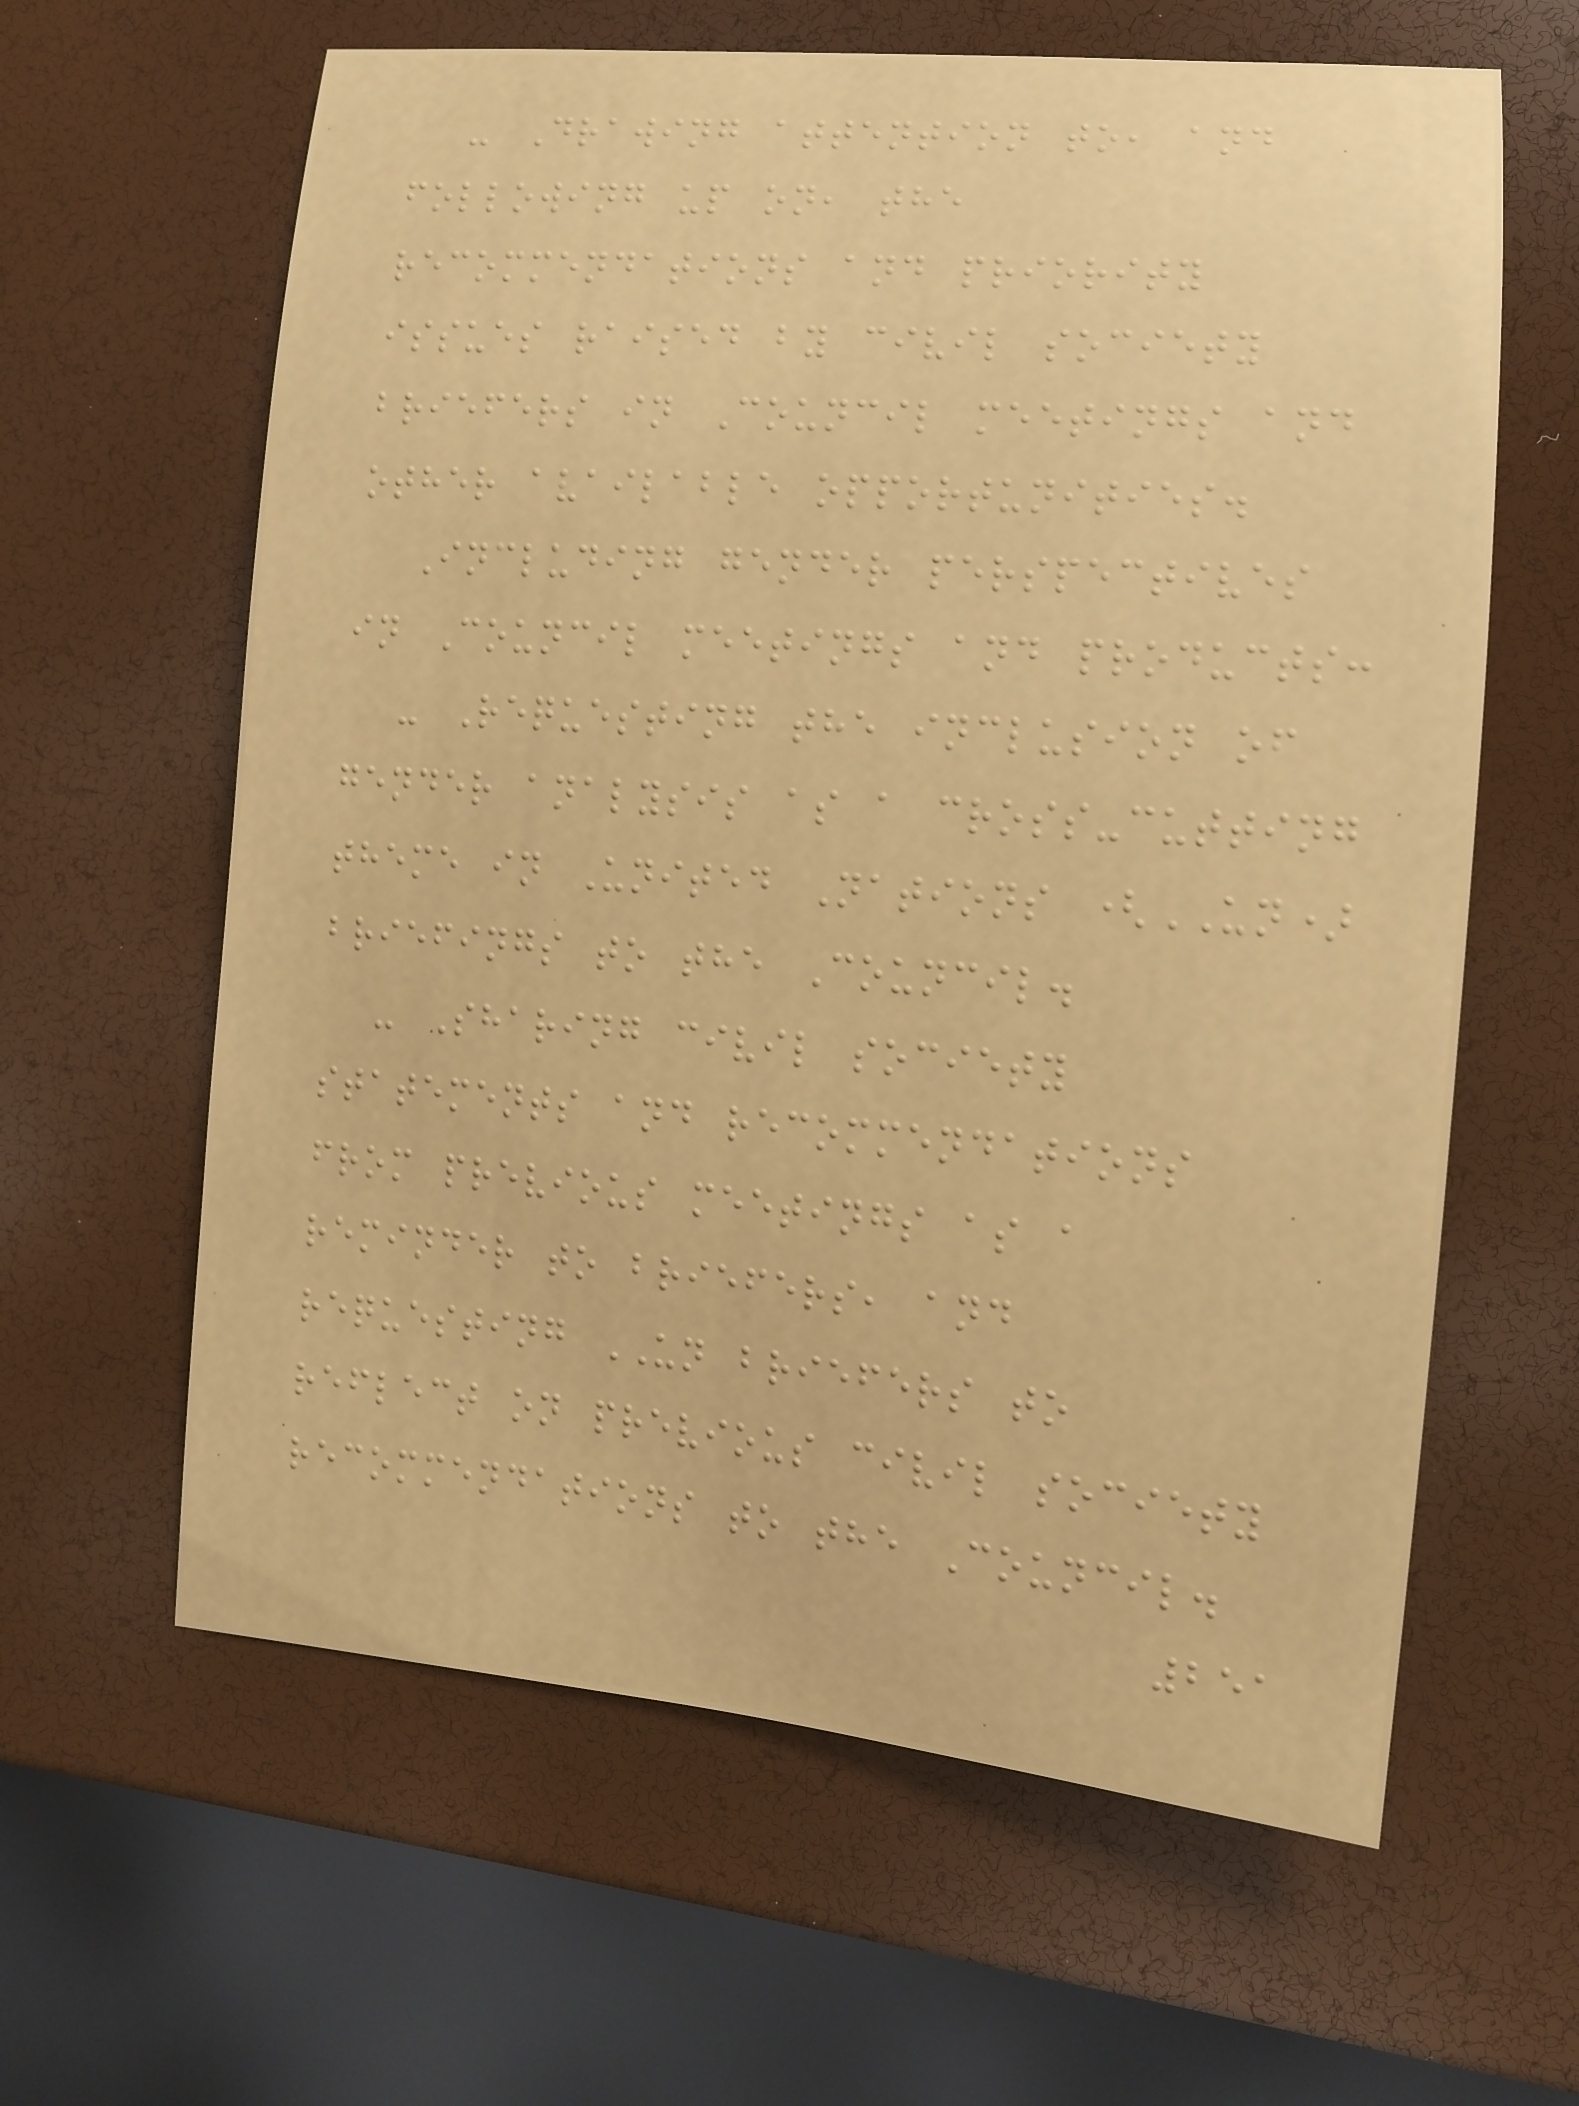- Drawing attention to, and
following up on, the
recommendations and priority
issues raised by civil society
briefers in Council meetings and
other available opportunities.
Including gender perspectives
in Council meetings and products:
- Requesting the inclusion of
gender analysis as a cross-cutting
theme in United Nations (UN)
briefings to the Council.
- Sharing civil society
statements and recommendations
from previous meetings as a
reminder to briefers, and
requesting UN briefers to
reflect on previous civil society
recommendations to the Council.
251
